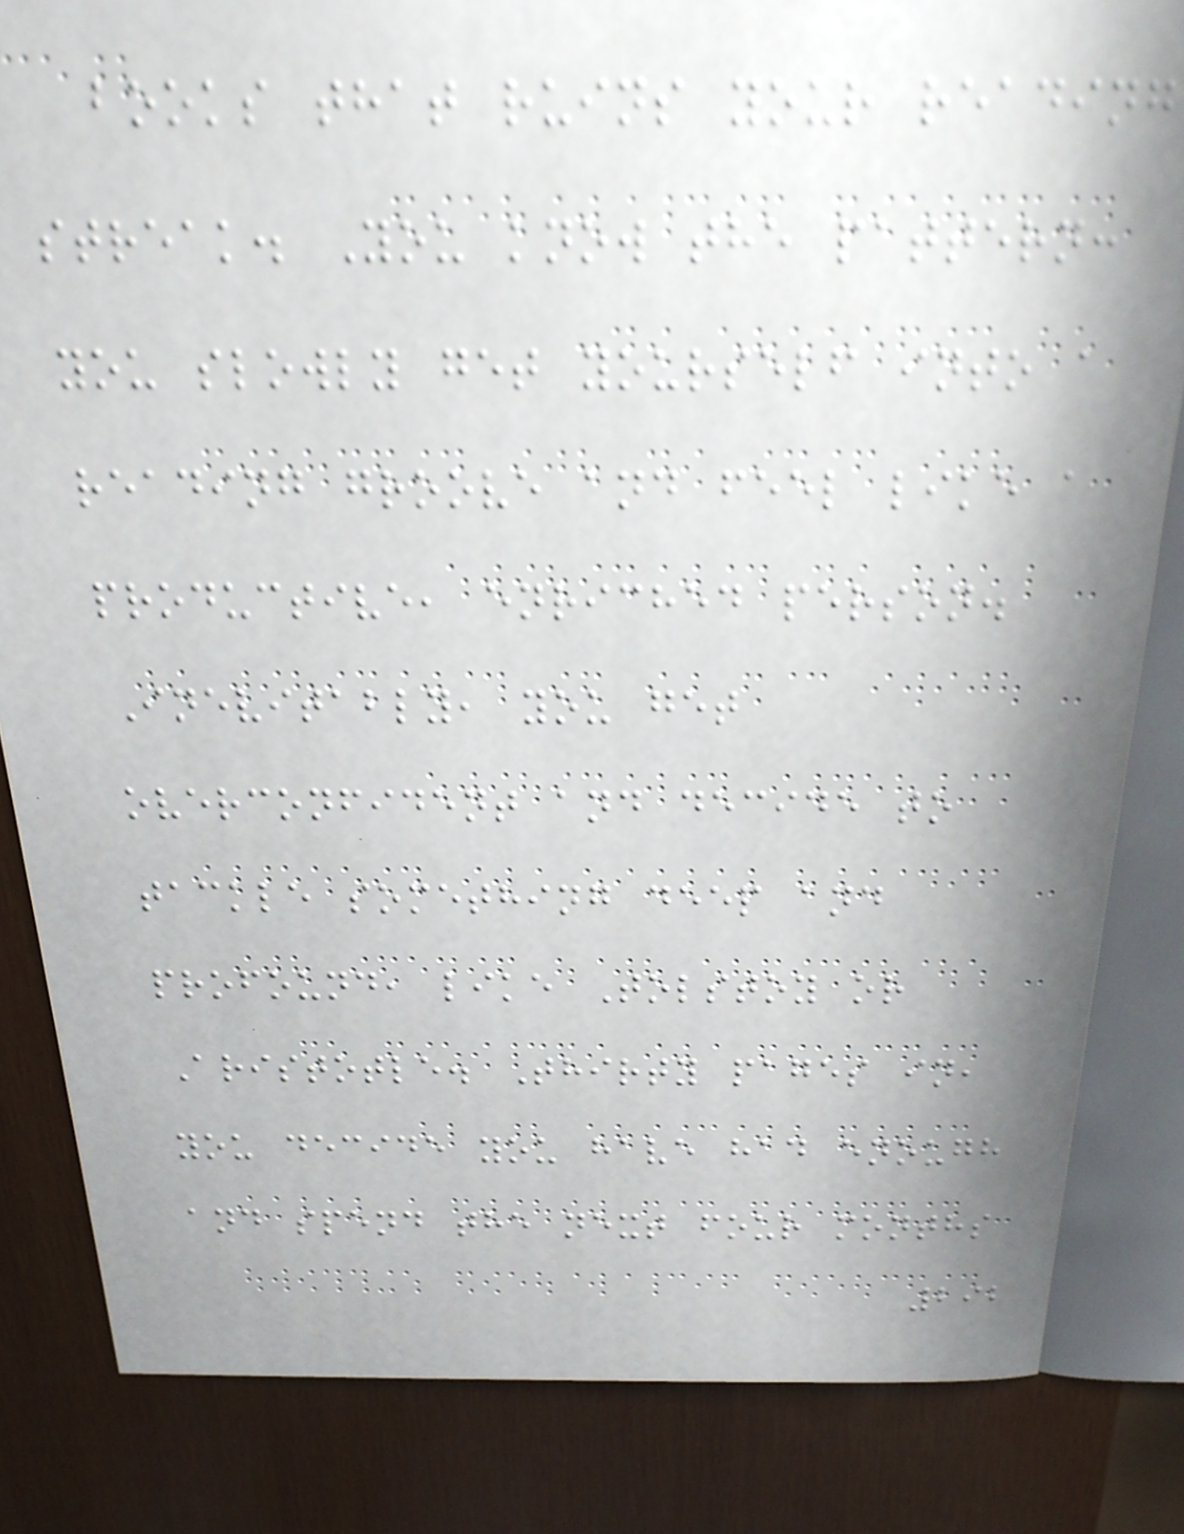books that ruins your reading
streak. You know the pattern:
you slowly get yourself into a
reading groove and feel like a
productive, enriched person.
Inevitably, you get
overconfident and decide to
tackle something deep and
profound, like Tolstoy or
Aristotle. Thirty pages in,
you decide you have had enough
and spend the next four months
292
